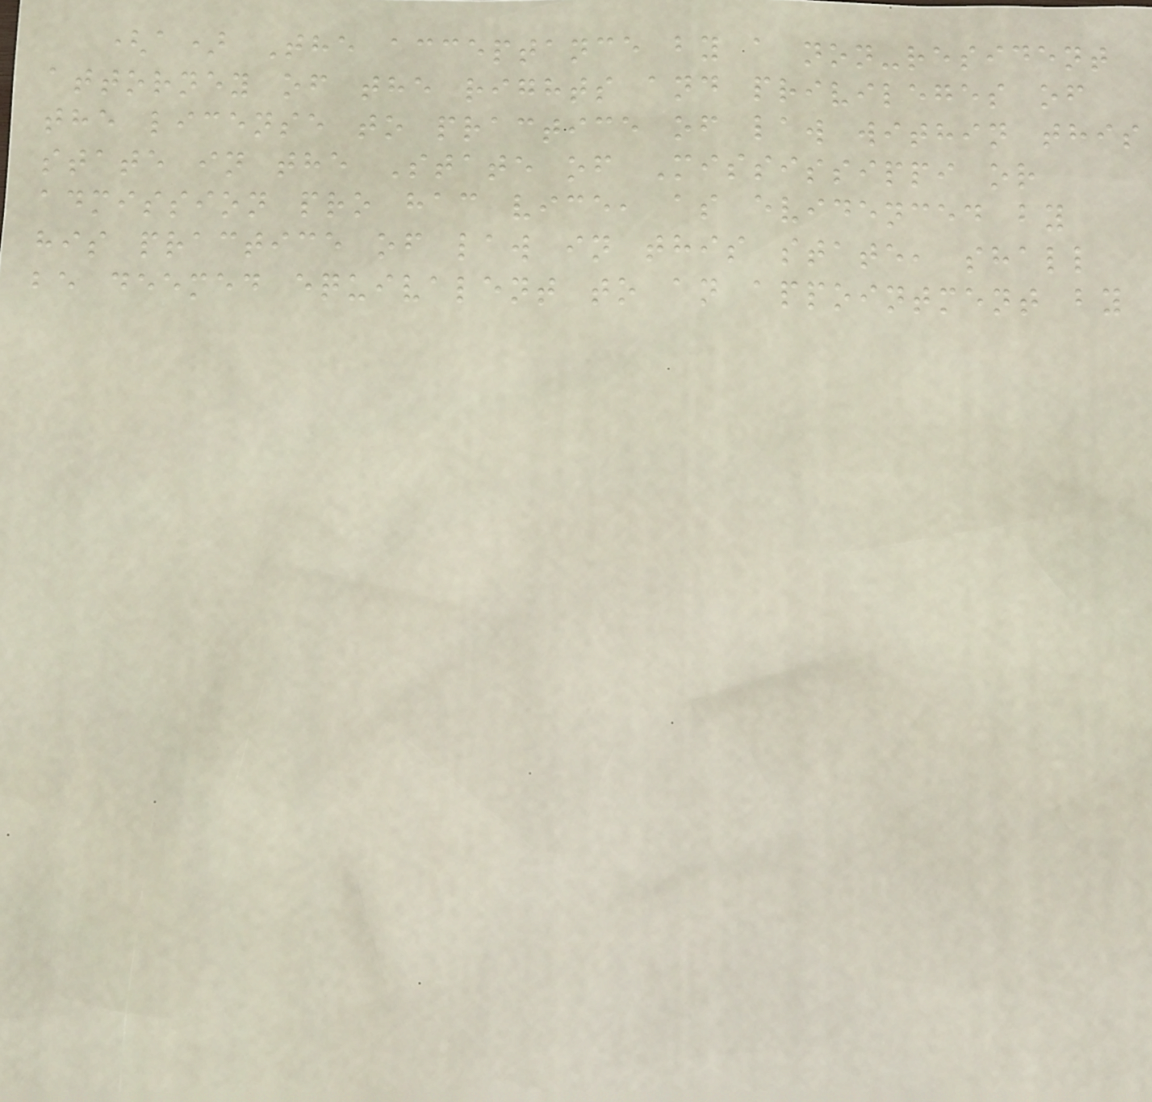(a) The acceptance by a non-resident
attorney of the rights and privileges of
the license to practice of law within this
state in the State of Mississippi or
admission pro hac vice, as evidenced by
his practice of law in this state, shall
be deemed equivalent to an appointment by
